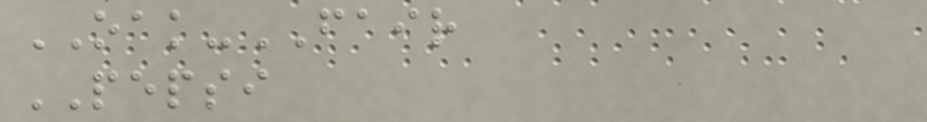OAK-FAIR
PEPSI
